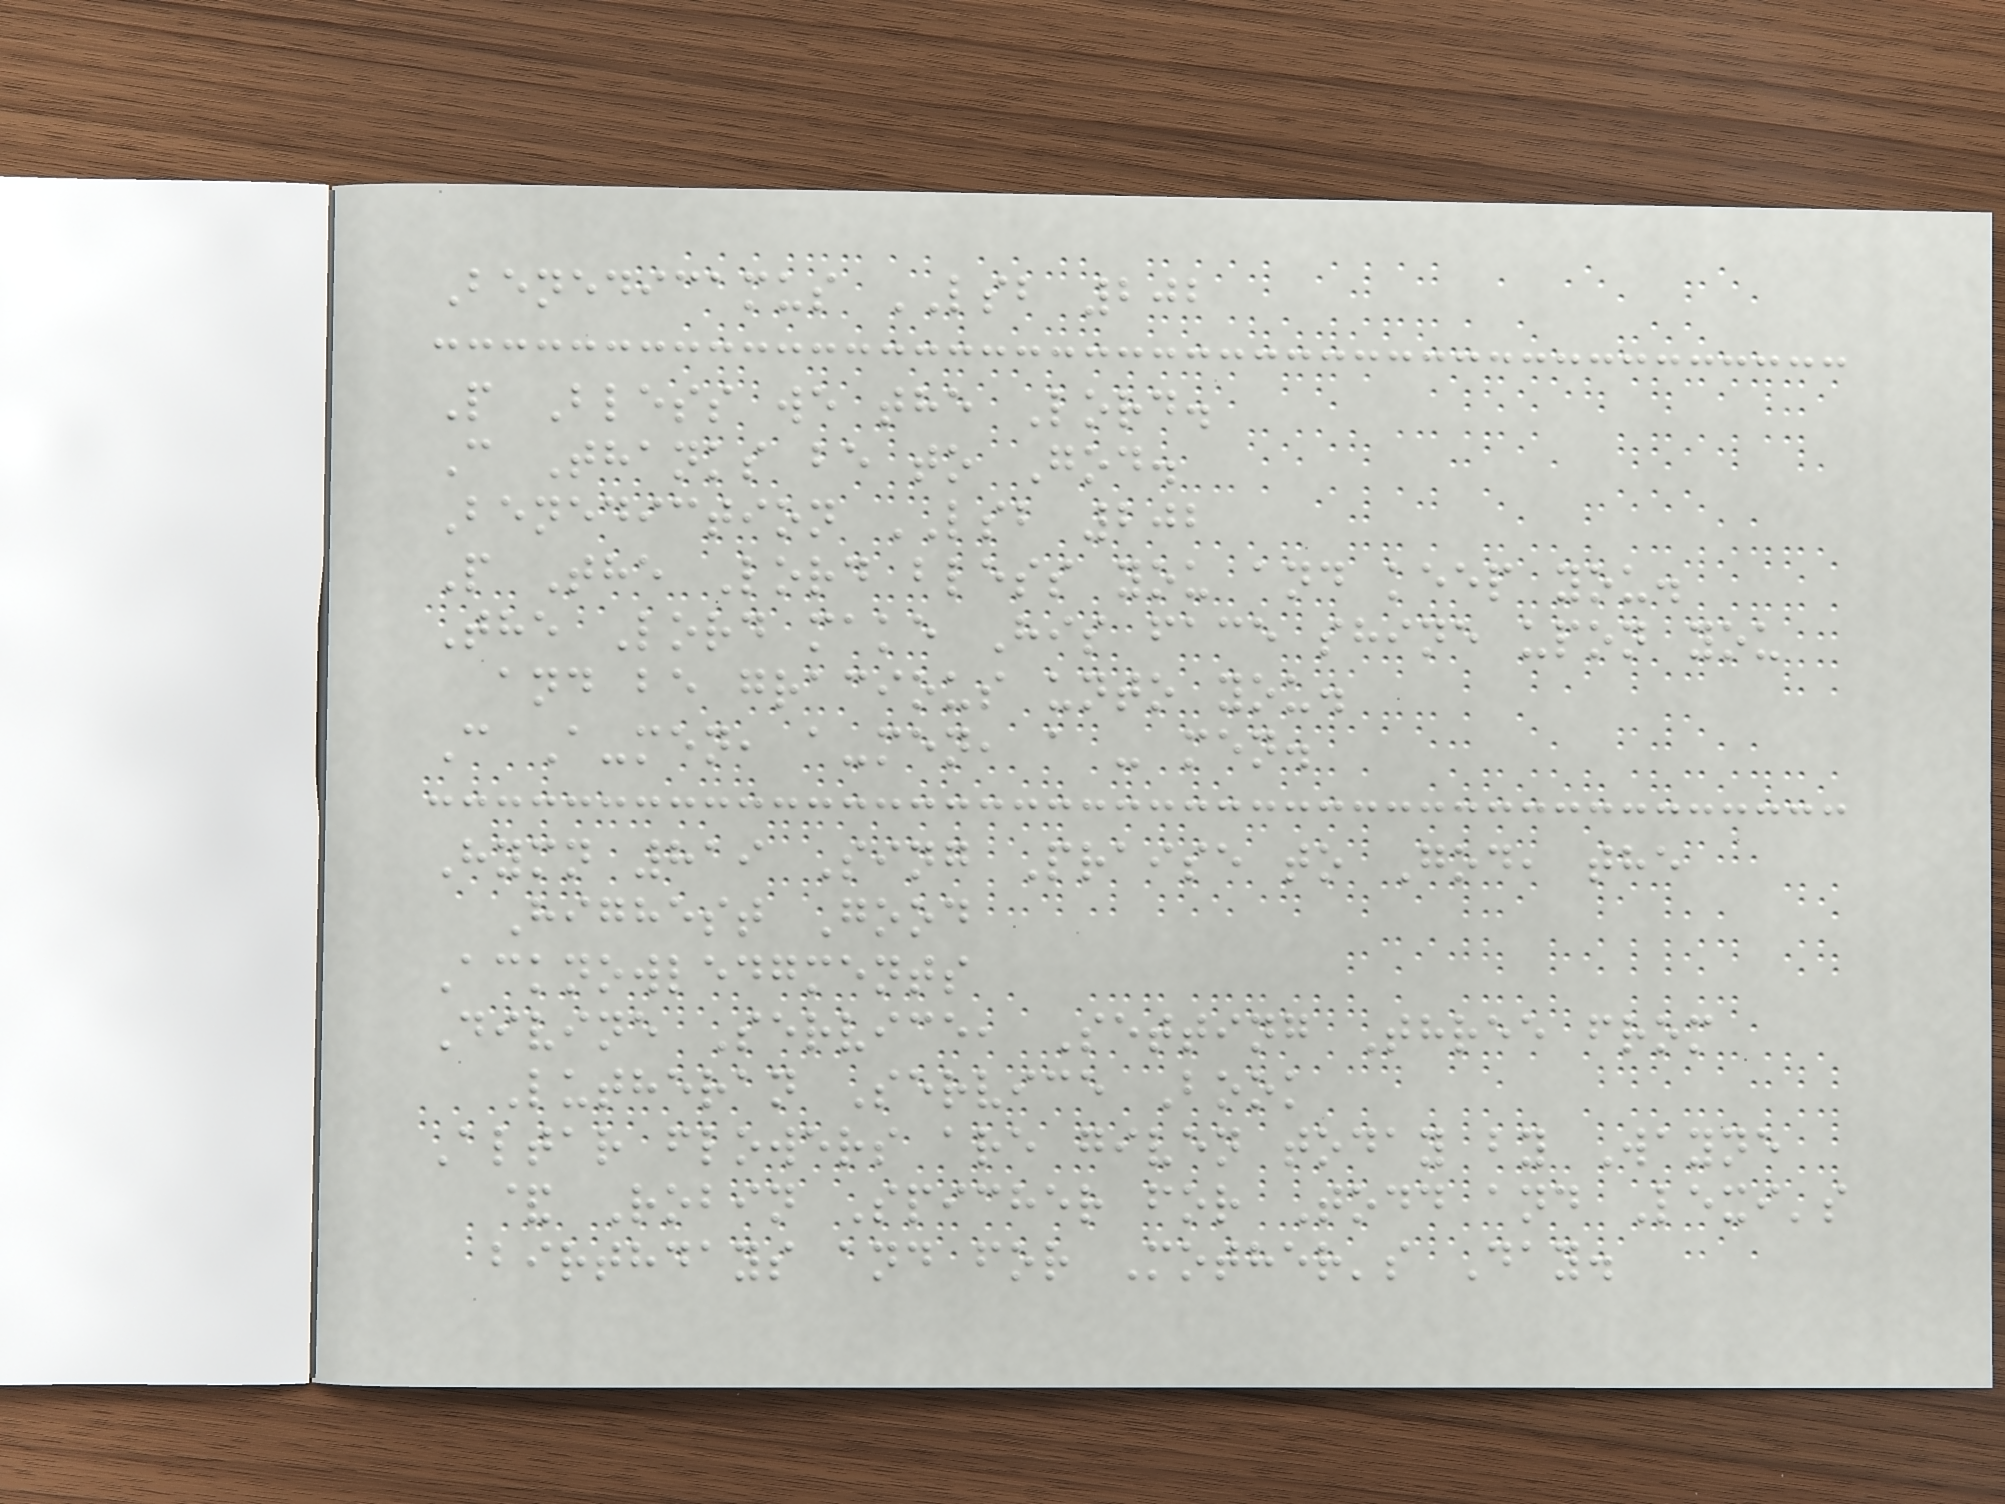Benedicamus LSB 202
P Bless we the Lord.
C Thanks be to God.
Benediction LSB 202
P The Lord bless you and keep you.
The Lord make His face shine upon you
and be gracious unto you.
C A-men, a-men, a - men.
Hymn 819 Sing Praise to God, the
Highest Good
Acknowledgments
Divine Service, Setting Three from
Lutheran Service Book
Altar flowers are given today by Wayne
& Robin Spicher for Todd and Lexi's
birthdays and for Mother's Day.
